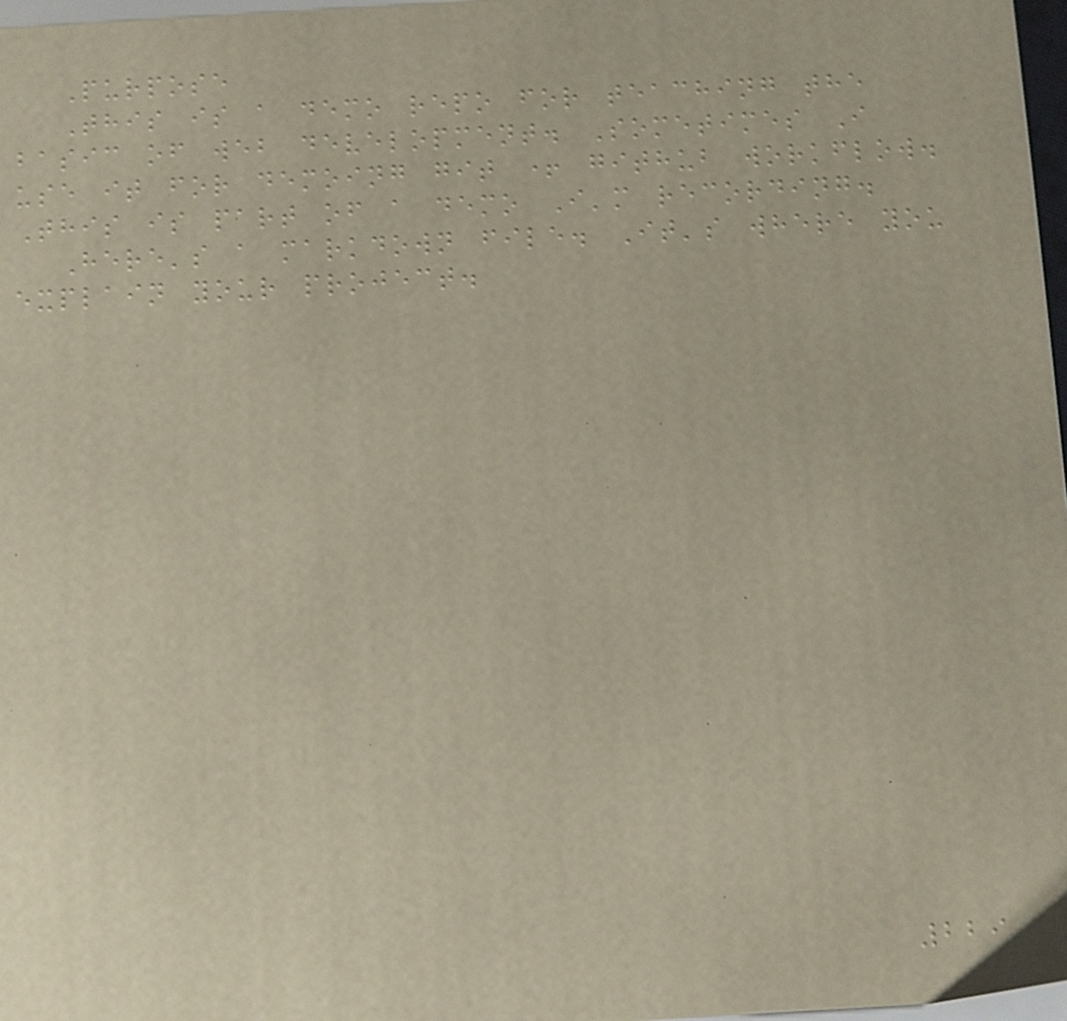Purpose
This is a demo repo for teaching the
basic of web development. Sometimes I
use it for demoing git + github workflow.
This is part of a demo I'm recording.
Here's a markdown file. It's where you
explain your project.
229
